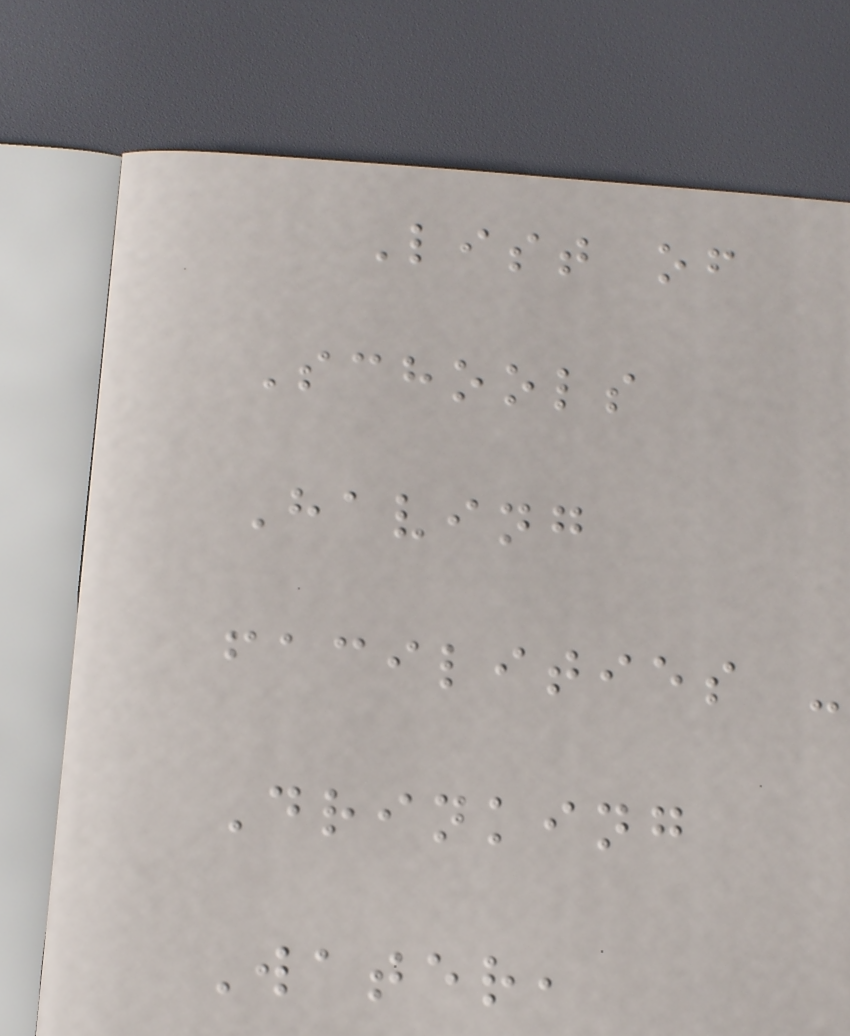List of
Schools
Having
facilities -
Drinking
Water,
